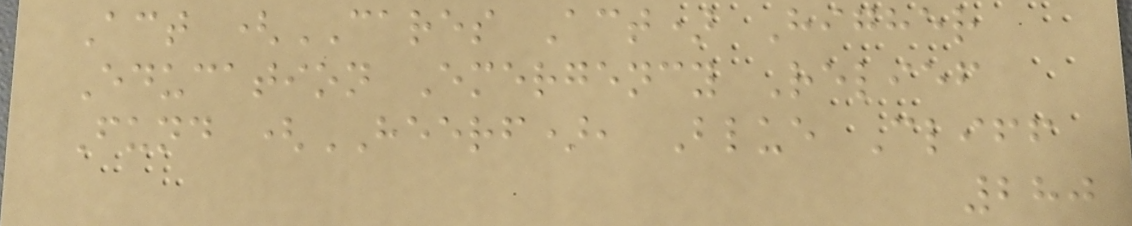Act (CARES Act) Higher
Education Emergency Relief
Fund (HEERF), Blue Cliff
280
